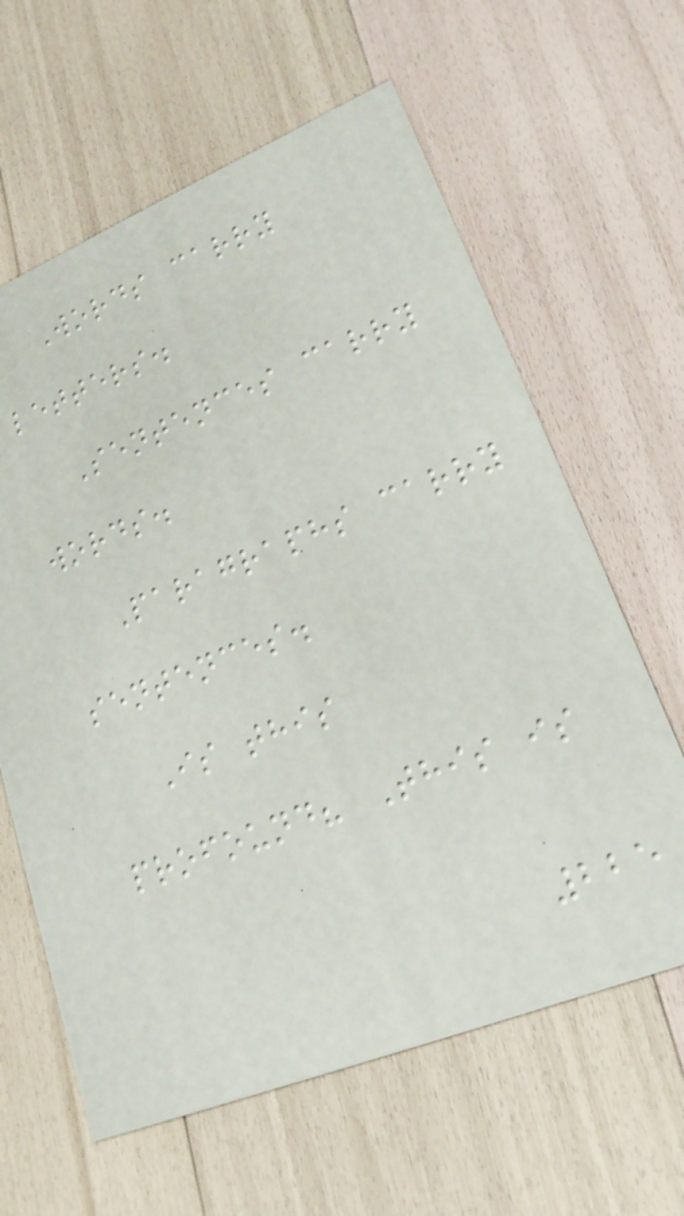Words carry
letters.
Sentences carry
words.
Paragraphs carry
sentences.
Is this
profound? This is
225
